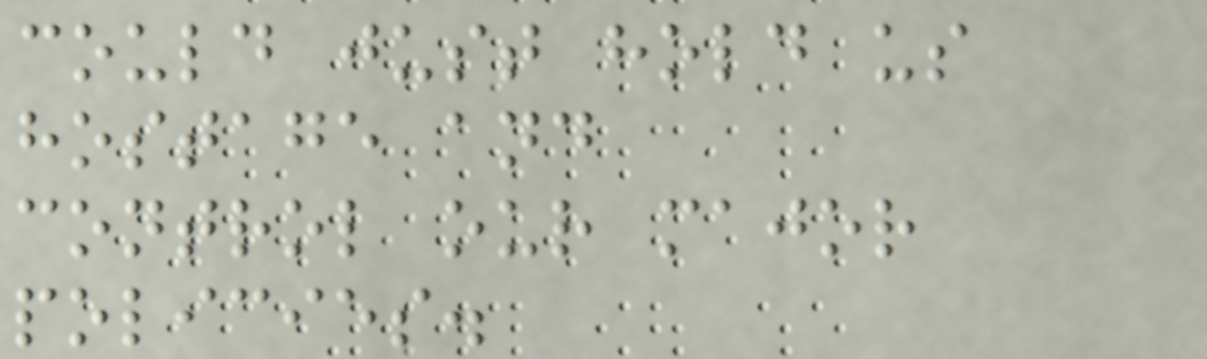could just hold us
hostage and
control our major
policies.
